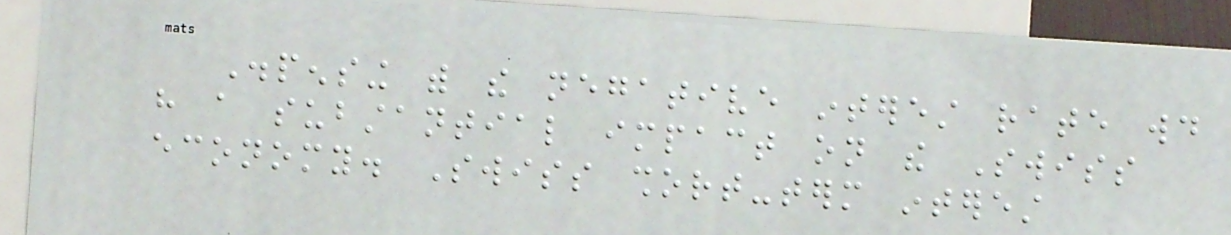Dispensing with the negative interest rate would
have a substantial impact on the Swiss
economy. Swiss short-term interest
